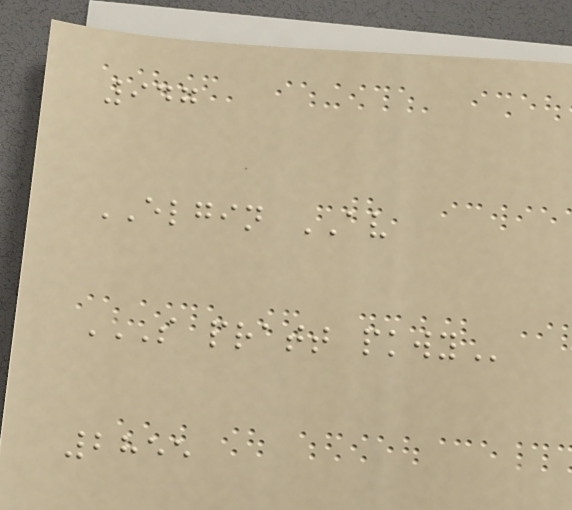947
ELGIN AV
S PRATT PKWY
2855
